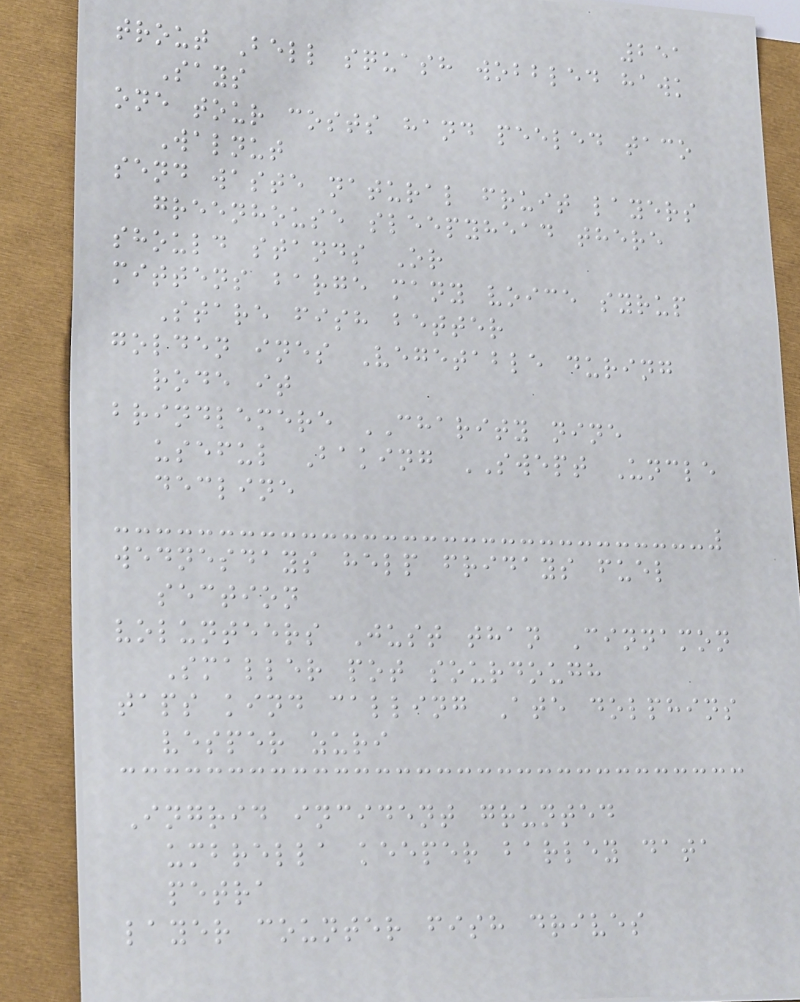251
trout Bell squash wobbled hawk
Says
one tour costs hand peeled taco
Walnut
send waste natural fruit layers
greenhouse sleepyhead there
should stands Or
mittens barge many voice syrup
Stare fish better
golden ines Vegetable during
rode it
brindlemere CHARITY nine
useful Baking SWEPT Uncle
decline
wednesdays help fridays fuel
section
volunteers Just than Cinnamon
Smaller pot sourdough
taps kind calling Ate dolphins
vesper zuri
Ingrid incident grunted
umbrella keeper barley data
petra
layer counter fish drives
